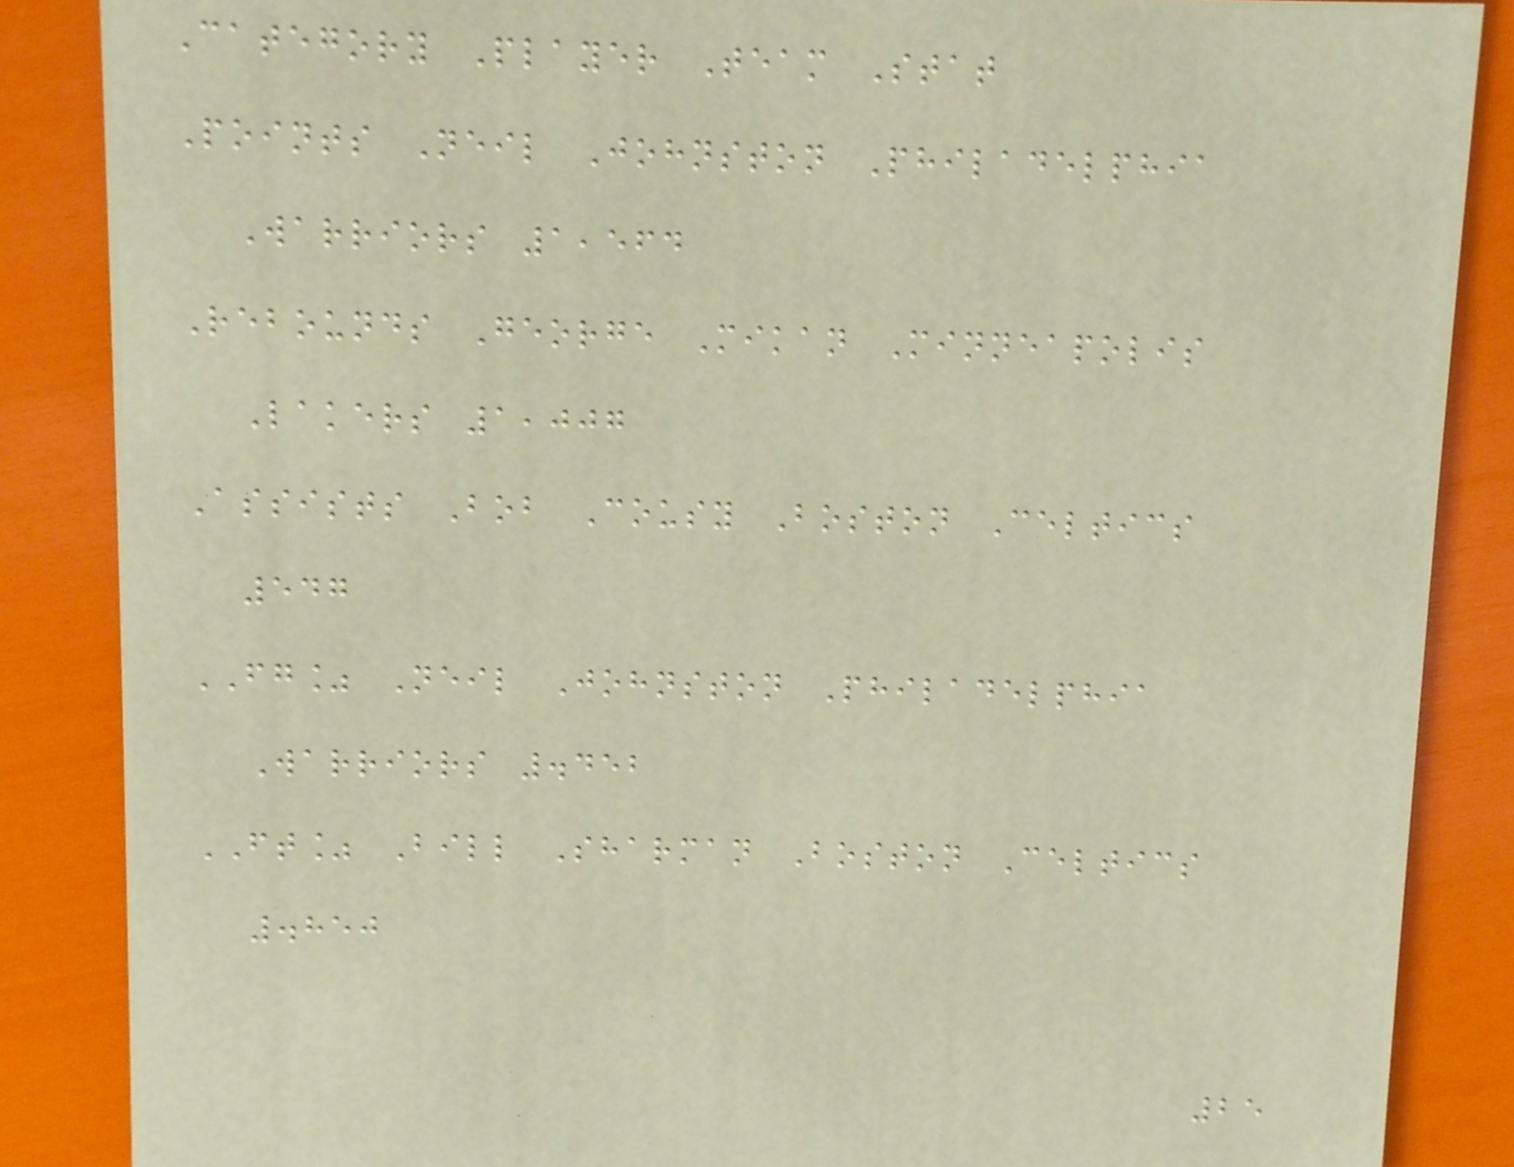Category Player Team Stat
Points Neil Johnston Philadelphia
Warriors 1,564
Rebounds George Mikan Minneapolis
Lakers 1,007
Assists Bob Cousy Boston Celtics
547
FG% Neil Johnston Philadelphia
Warriors .452
FT% Bill Sharman Boston Celtics
.850
25
